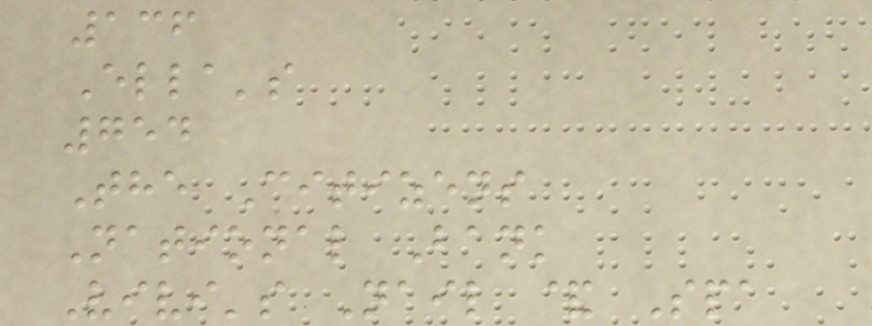136
Ella's
754
The Citizens
National Bank
Vivi's Nail & Spa
